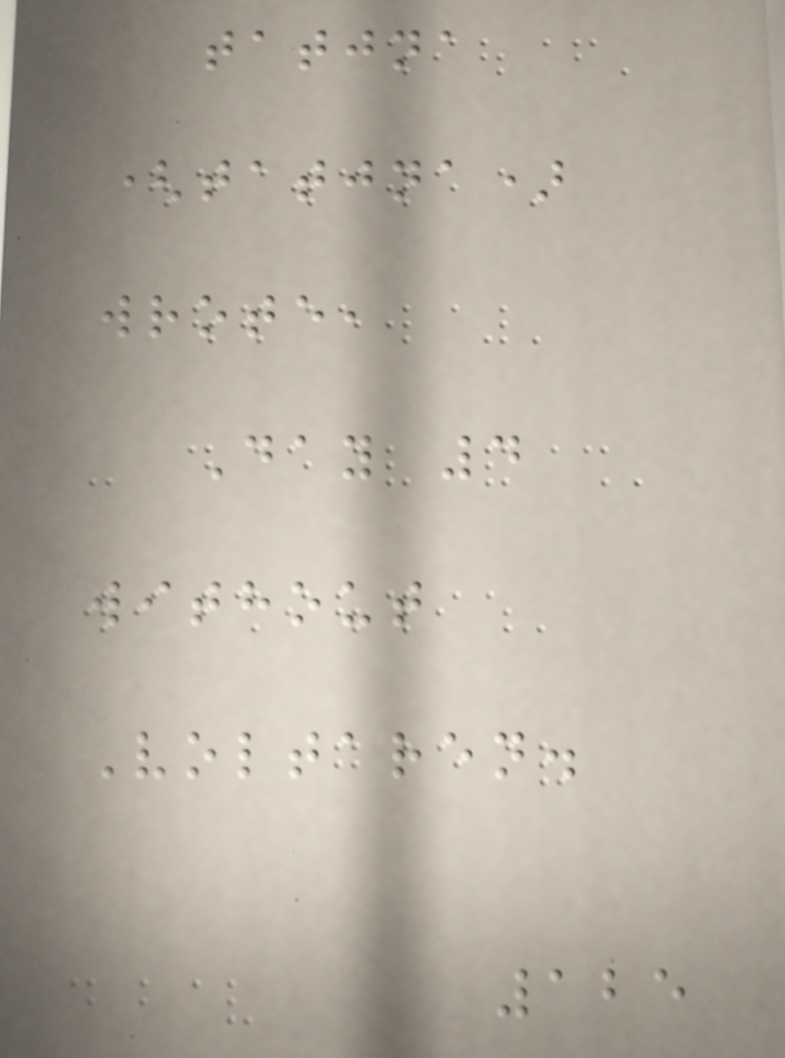tatjna
(tatjna)
wrote,
Day 4
without
Voltaren.
125
